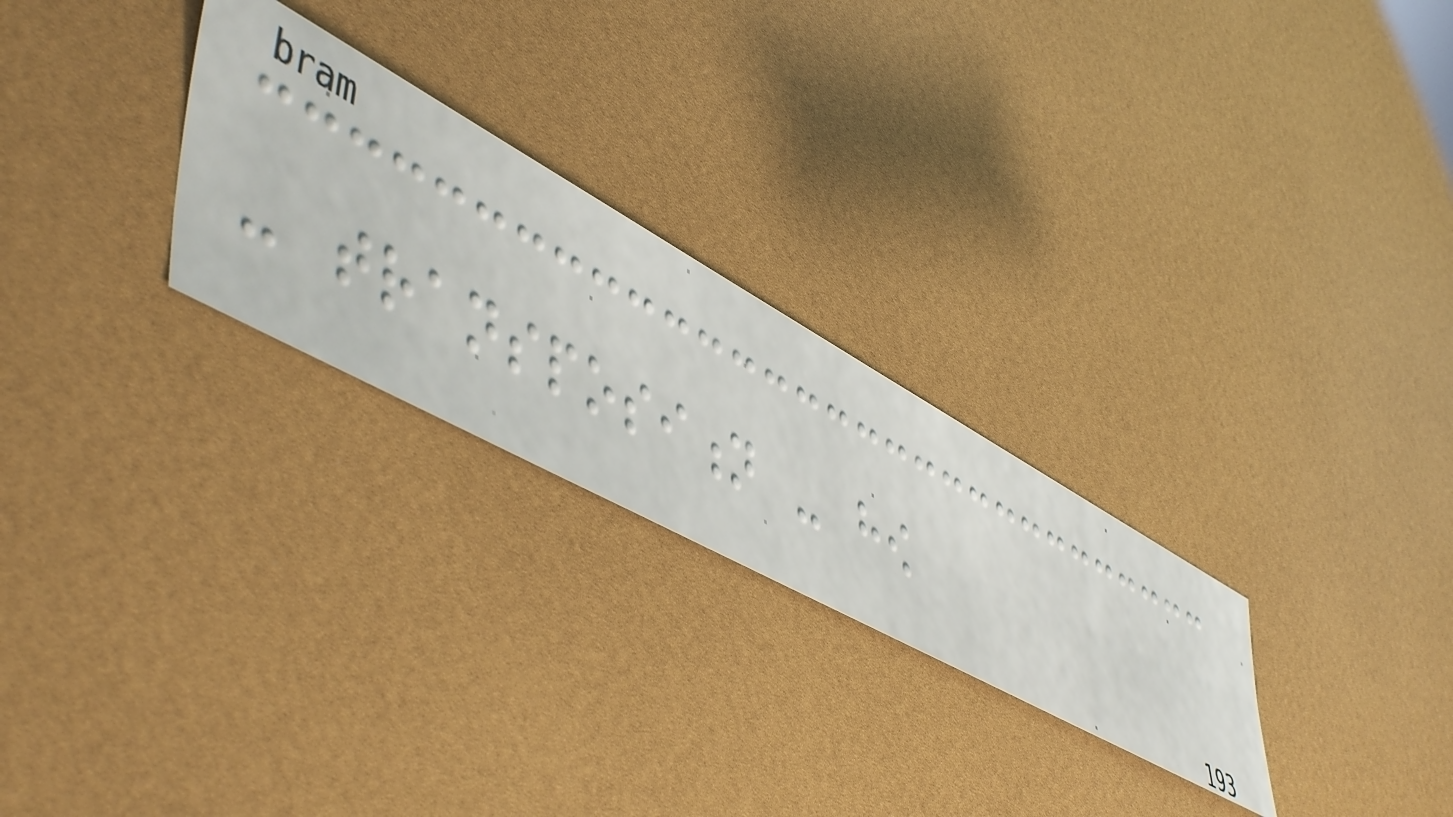- transposition - how
